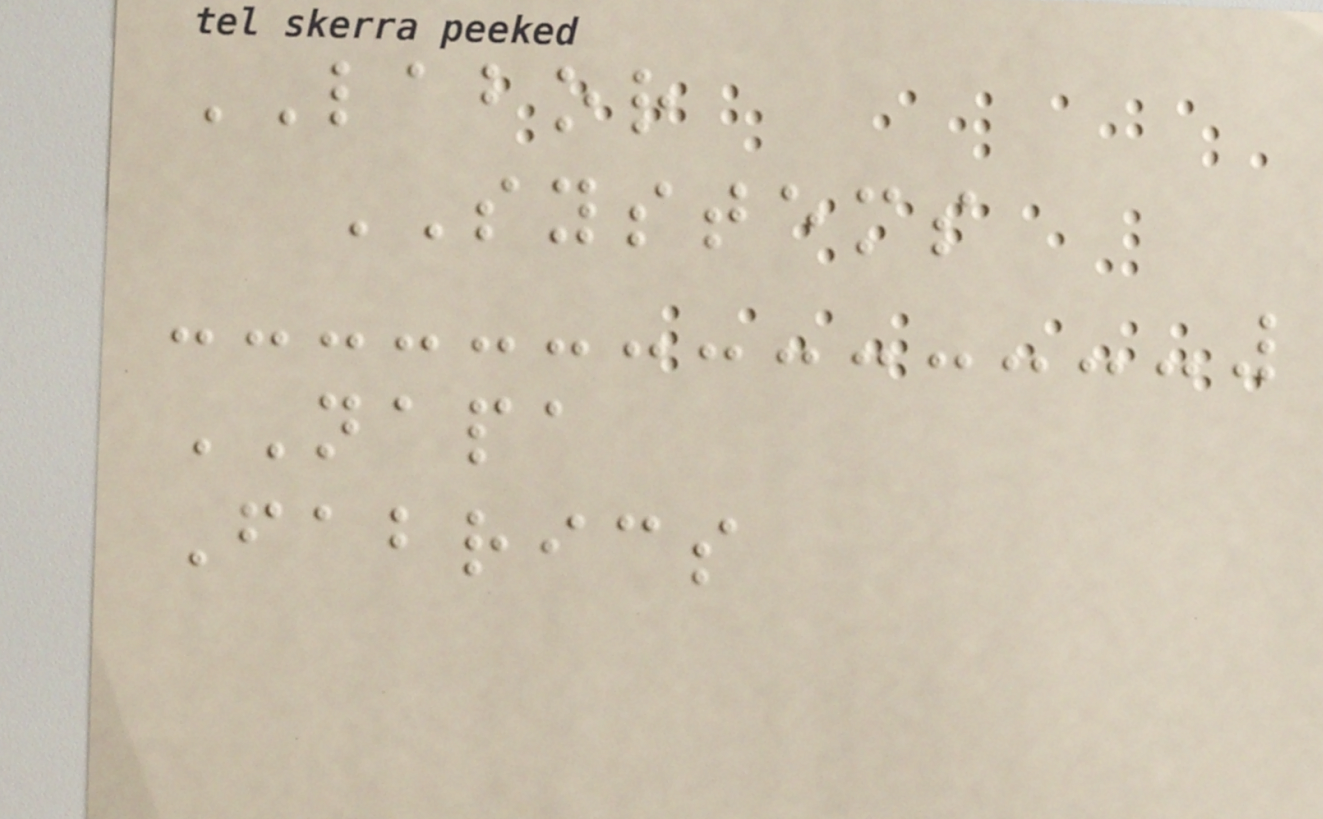LABOR
SYSTEMS
NAPA
Fabrics
